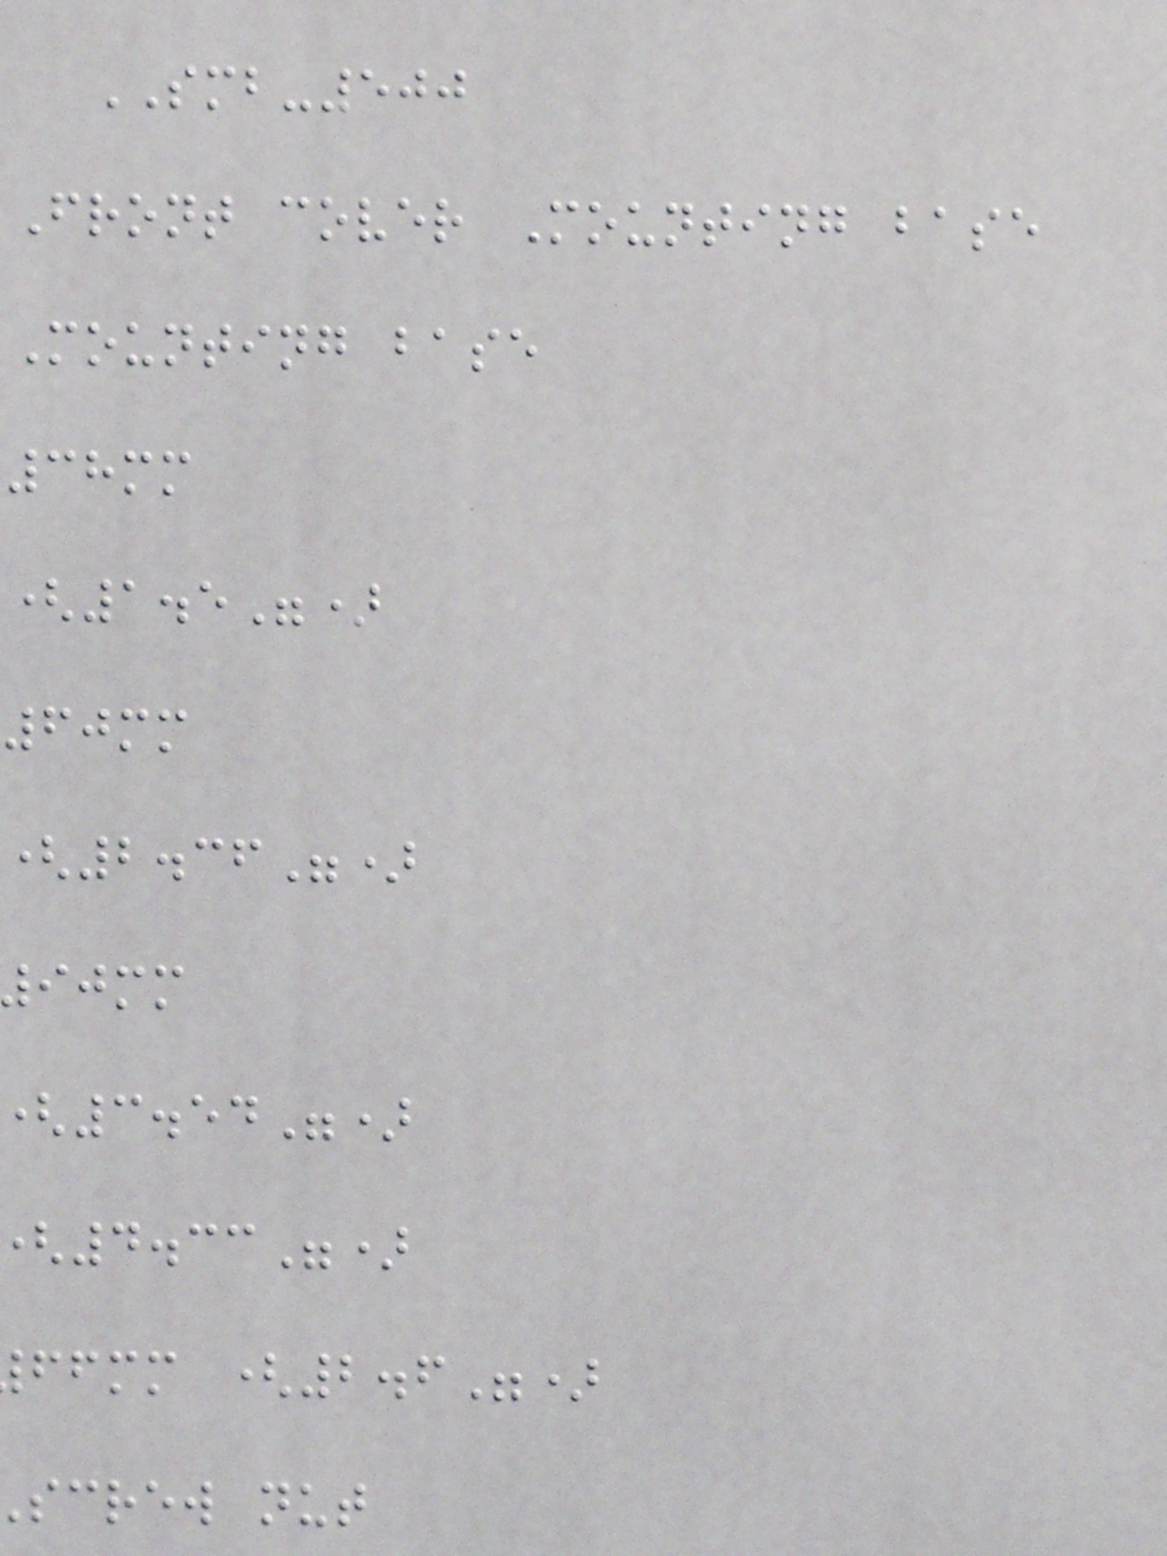SMB-500
Front cover Mounting base
Mounting base
38mm
(1.5")
60mm
(2.36")
ijmm
3.54")
4.33")
ffmm (2.6")
screw nut
